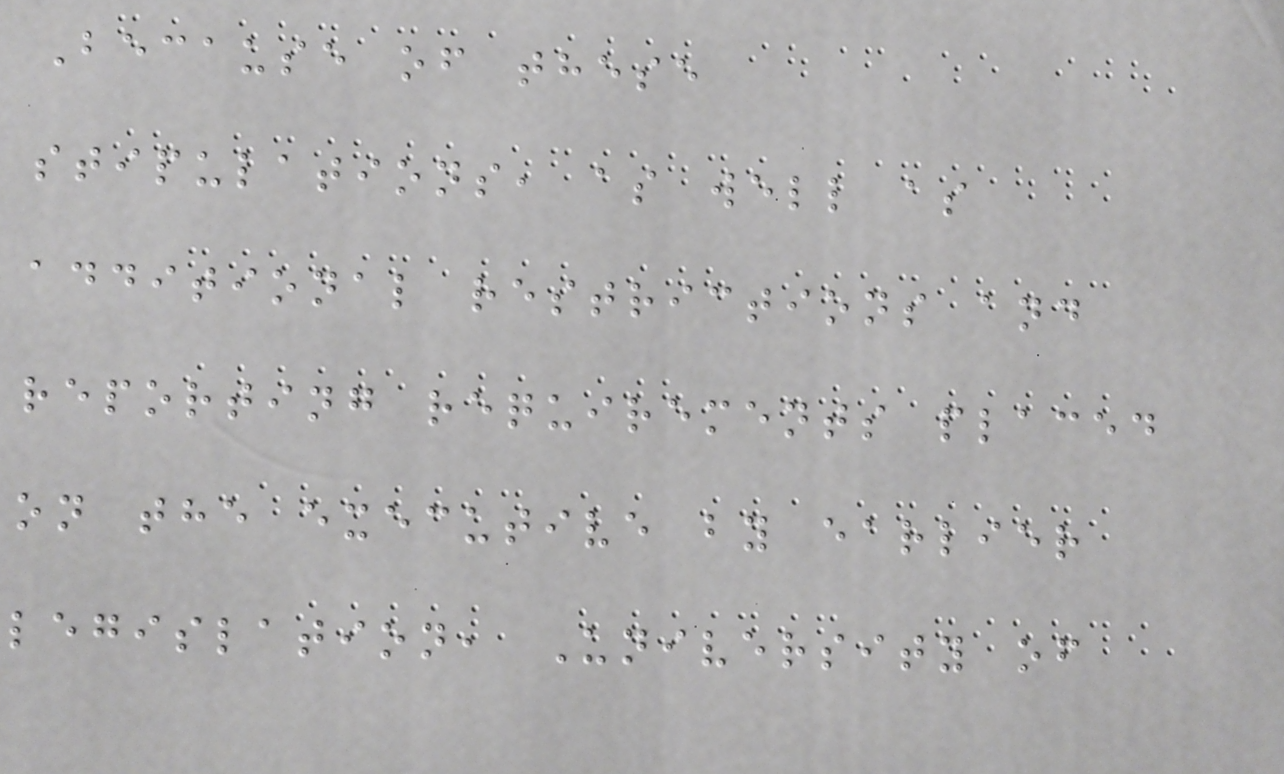Because of these
stipulations, as well as
additional restrictions and
reporting requirements placed
on the executive by earlier
legislation, University of
